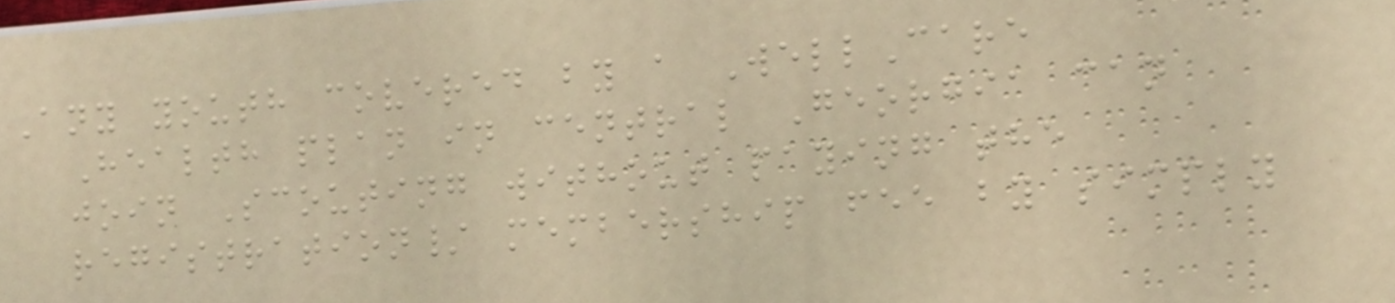Any youth covered by a WellCare
Health plan in central Georgia can
join Scouting without paying the
registration/ membership fee by simply
